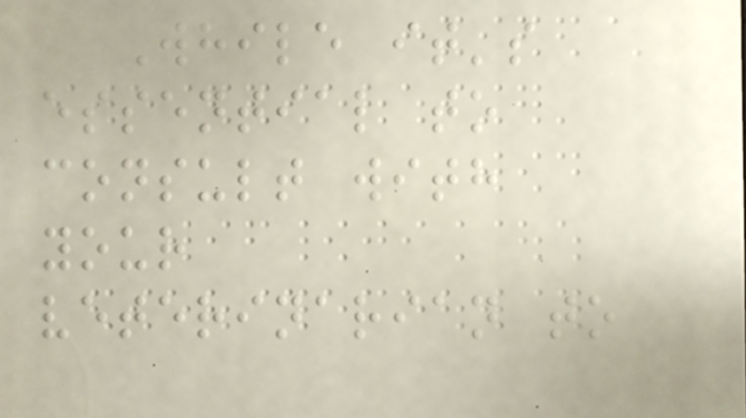While it's
essential to
consult with
your
veterinarian to
